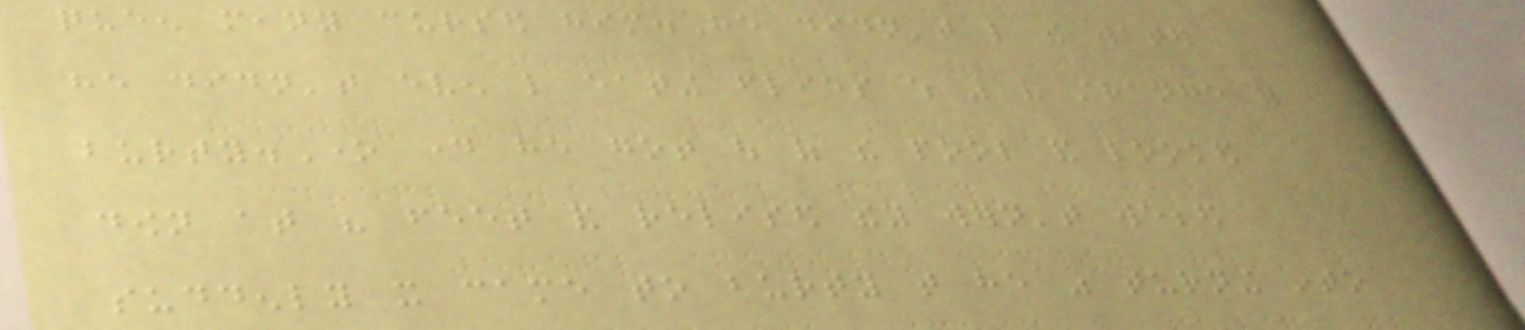queen meany cursed him.He didn't like the water
he didn't even like eating flies which was very strange for
burty.One day he got out of the pool and looked
down at his feet and relised they wern't webbed
suddenly it came to burty that he was turning into
